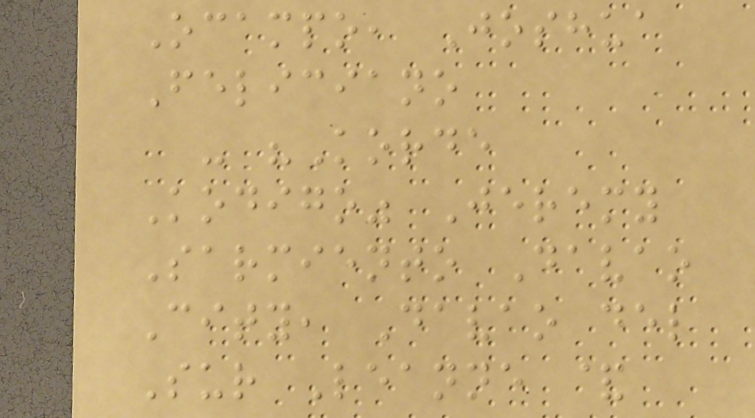Ocampo, Joshua
Feliciano
- "Korde
Kodigo" Jeremy
Sarmiento Davao
City, Davao del
Sur Leanne &
